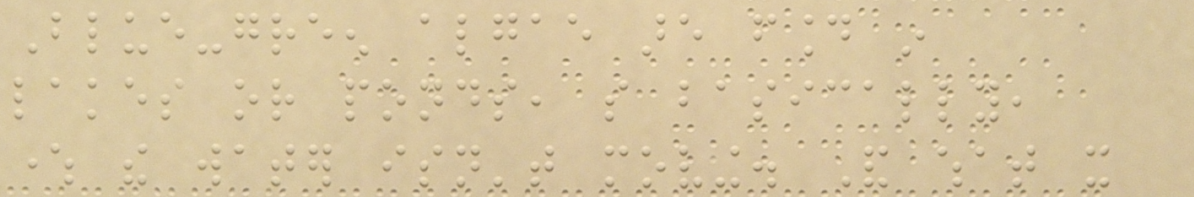Blue-green algae are found in
lakes or ponds, so basically,
where the water isn't moving. And what it
